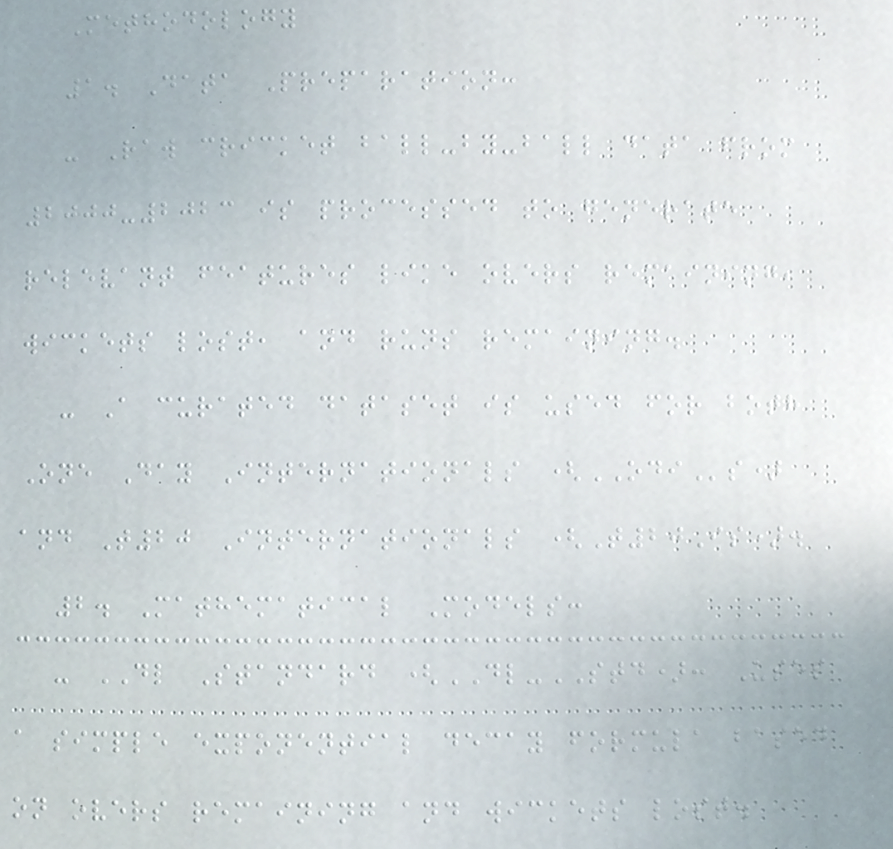Methodology
1. Data Preparation:
- Raw cricket ball-by-ball data from
2000-2023 is processed to generate
relevant features like overs remaining,
wickets lost, and runs remaining.
- A curated dataset is used for both
One Day Internationals (ODIs)
and T20 Internationals (T20Is).
2. Mathematical Models:
- DL Standard (DL-STD): Uses
a simple exponential decay formula based
on overs remaining and wickets lost.
